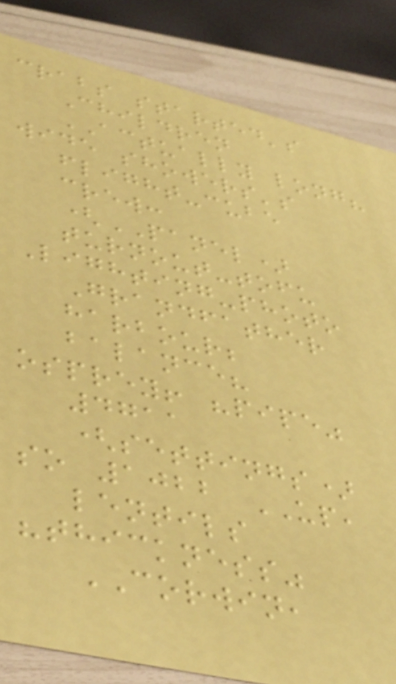crabs started's
Children
ACTUALLY long?
wide showers's
flight-cube
crew:
(PANEL)
turnout-tofu
Lighting-photo
Grandfather
harbour;
balance?
osprey! "pipe"
4711
(settings)
so 1022 UP,
lentils
"thickness"
CORWIN,
